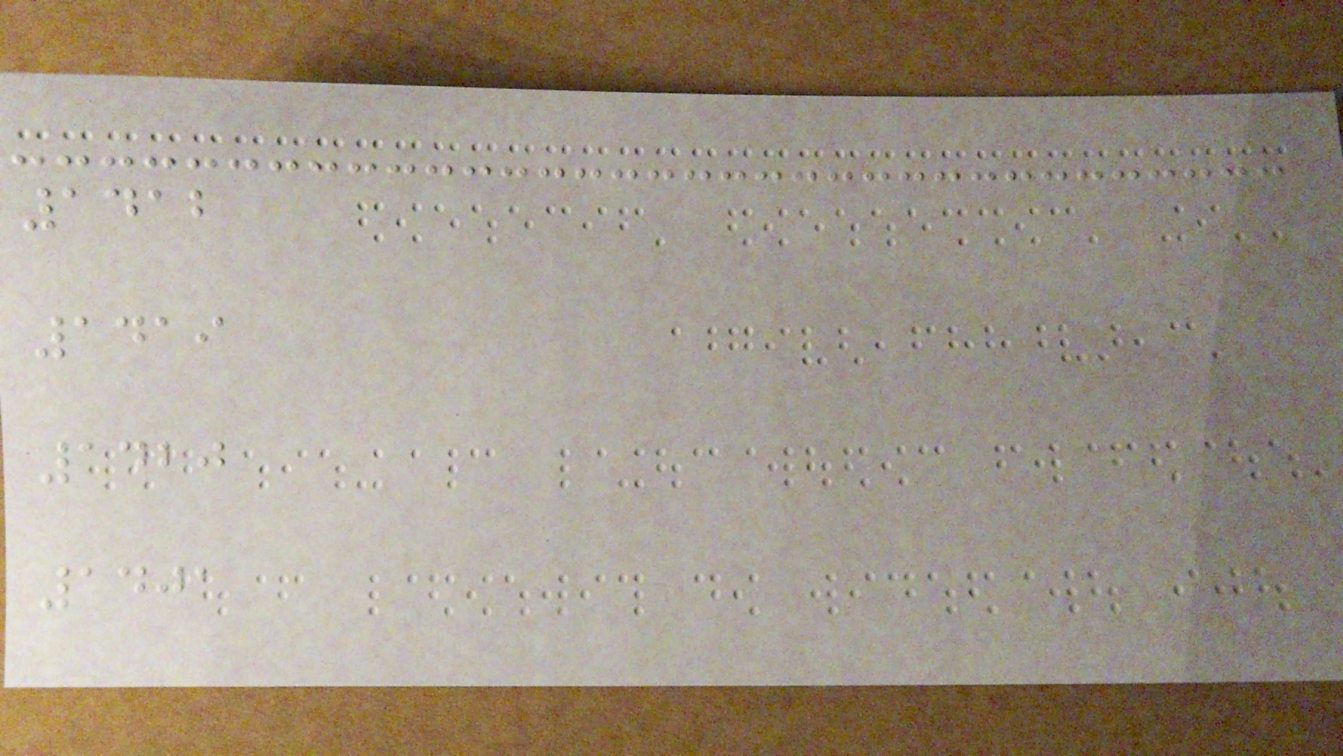1412
1419
1420
1401
